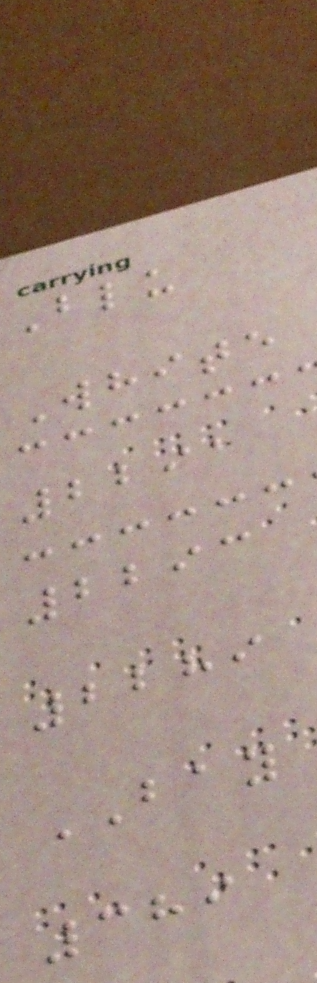Blu
White
2291
2293
2289
BAY
389
